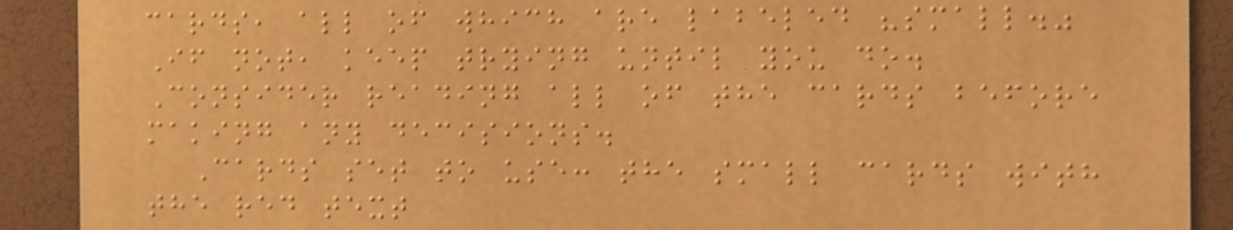cards, all of which are labeled "small."
If not, keep trying until you do.
Consider reading all of the cards before
making any decisions.
Cards set to use: the small cards with
the red text
